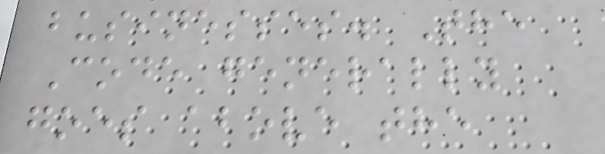businesses. The
Code generally
goes above the
